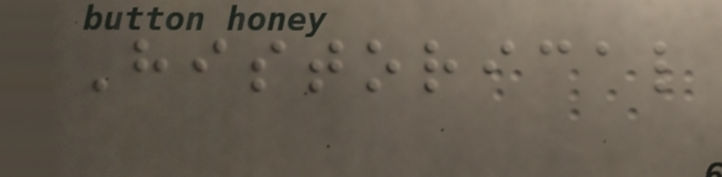Historical
